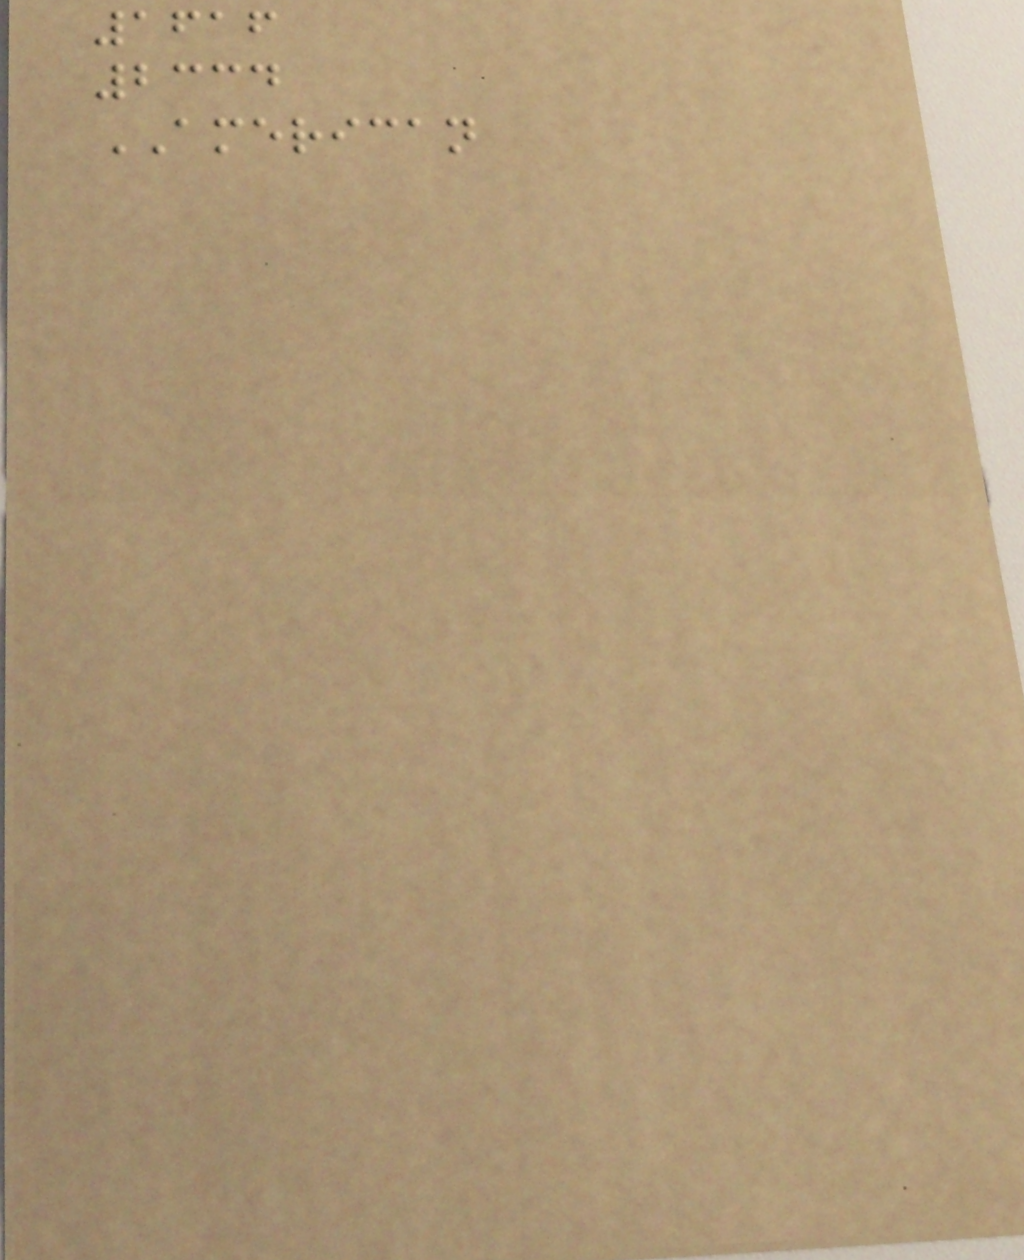1616
2334
AMERICAN
